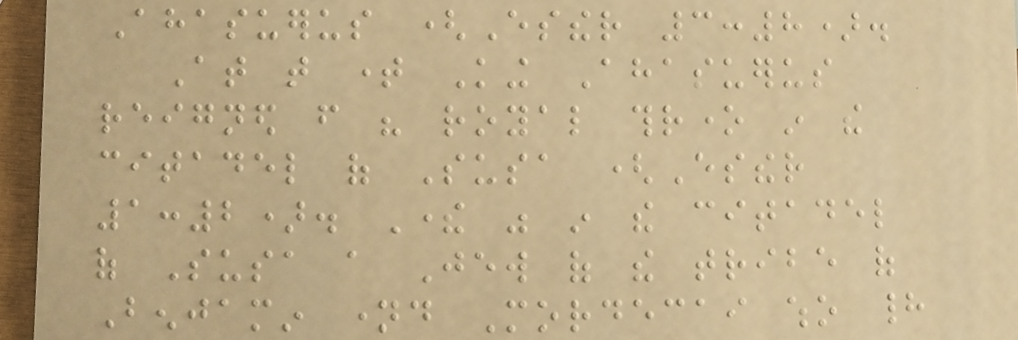Ahasuerus (Esther 3:8).
At that time King Ahasuerus
reigned from his royal throne in the
citadel of Susa (Esther
1:2). There was in the citadel
of Susa a Jew of the tribe of
Benjamin named Mordecai who had
